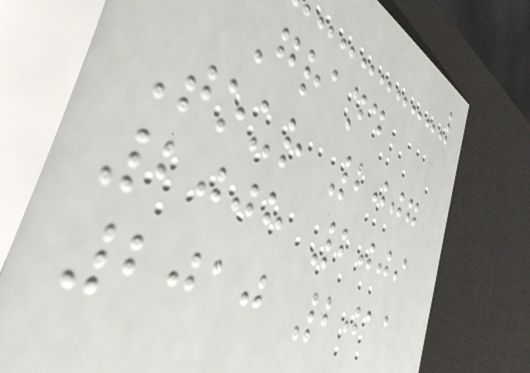Grand
Tour 2007
2008 2009
2010 2011
